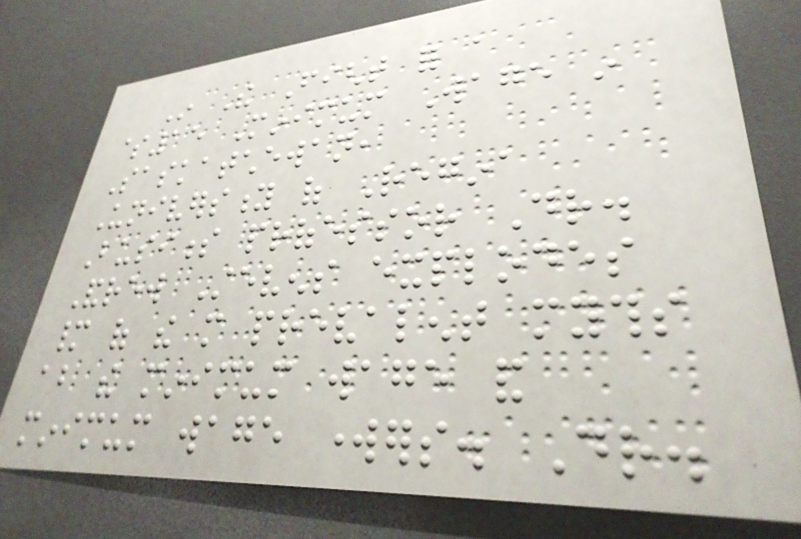In The Fight for a
$15 Minimum Wage in
Saskatchewan,
University of Regina
Business professor Dr.
Andrew Stevens explodes
many of the more prevalent myths
about the minimum wage and
minimum wage workers. Dr.
